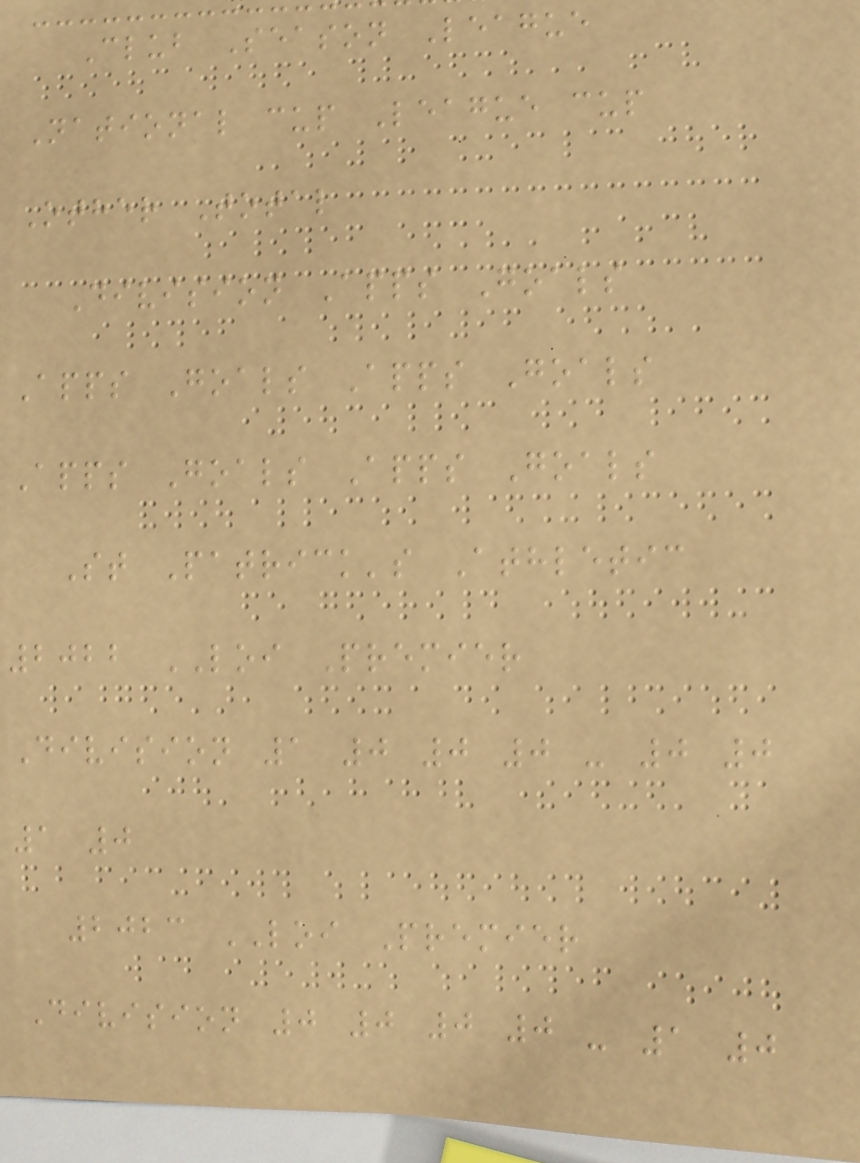Club Season League
National cup League cup
Other Total
Division Apps Goals
Apps Goals Apps Goals
Apps Goals Apps Goals
St Patrick's Athletic
2022 LOI Premier
Division 1 0 0 0 - 0 0
1 0
2023 LOI Premier
Division 0 0 0 0 - 1 0
